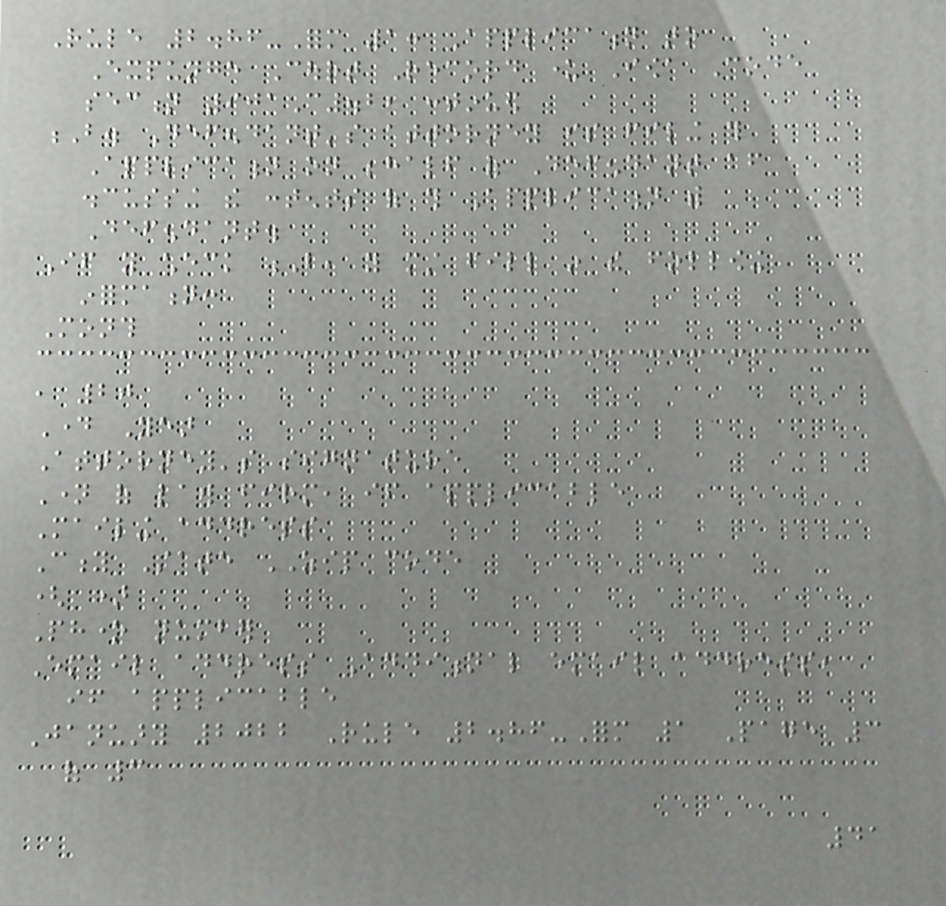Rule 2.86-Form 1: Application to
Expunge Court Record under Iowa Code
section 901C.2, continued
B. Defendant's attorney is filing this
Application on behalf of Defendant after
discussing the contents of this Application with
Defendant.
If you check B, you must fill in the following
information:
Month
, 20
Day Year
Attorney's signature
Name of law firm, if applicable
Mailing address
City State ZIP code
( )
Phone number
Email address Additional email address,
if applicable
January 2022 Rule 2.86-Form 1 Page 3
of 3
41
